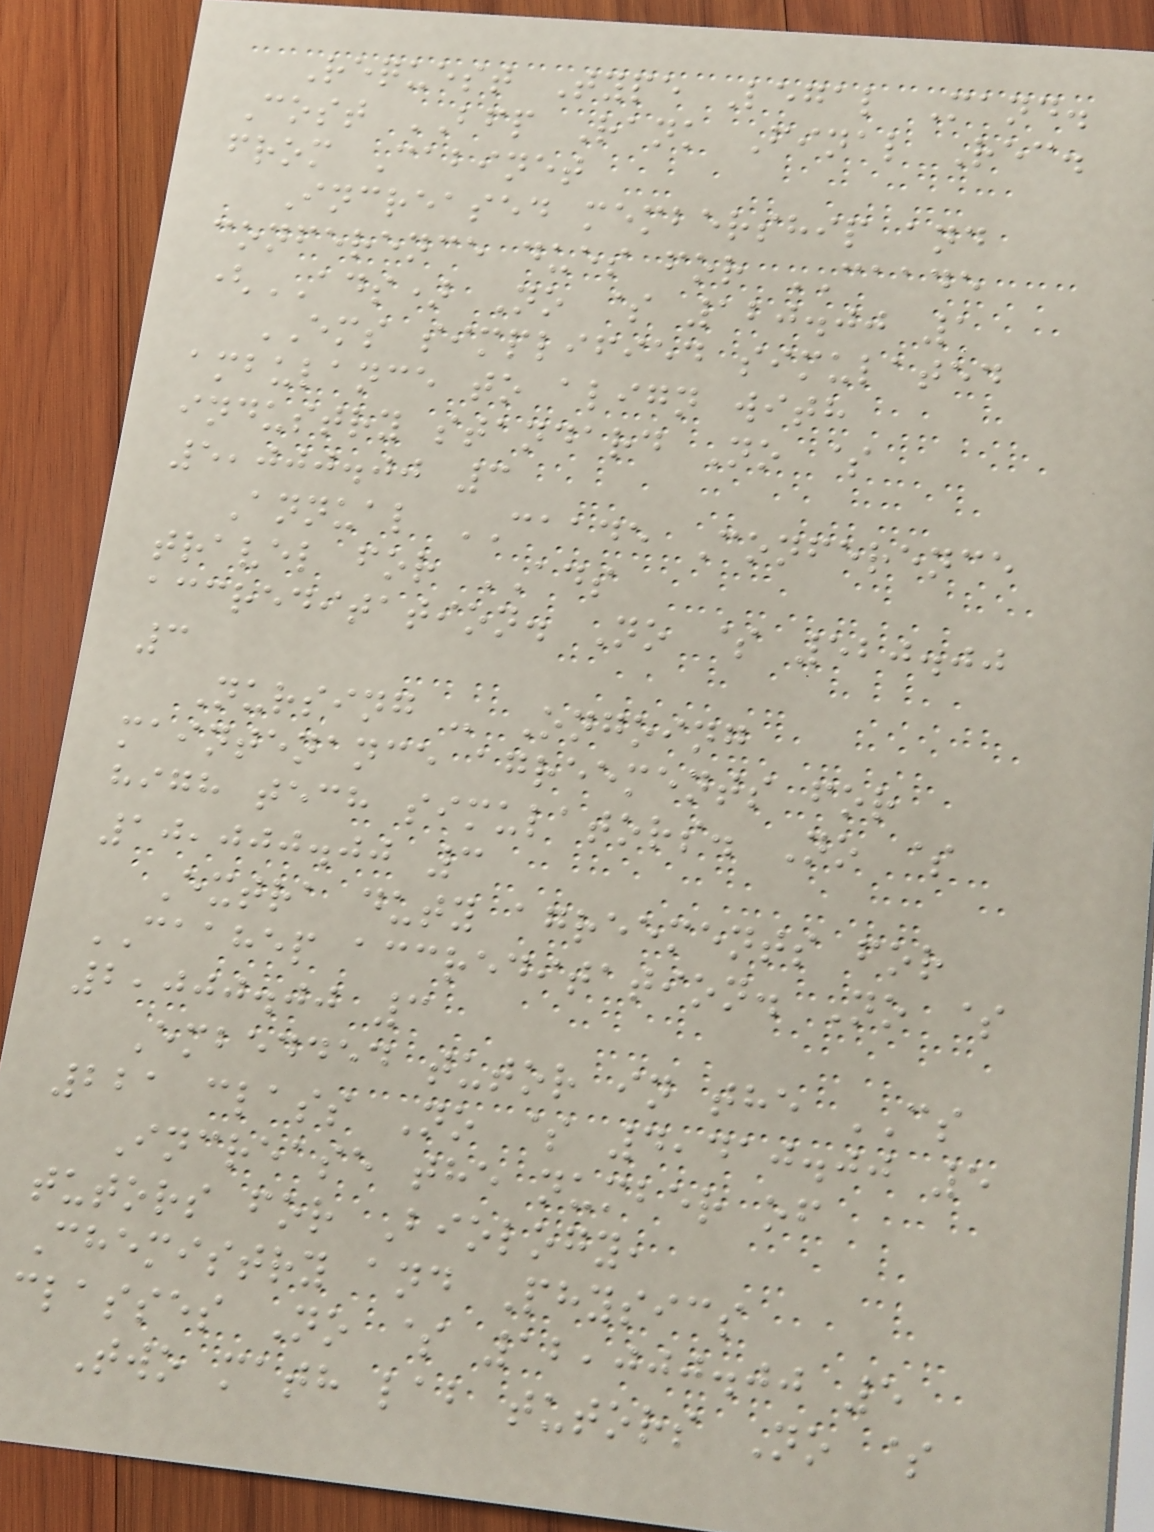Request Type Legal Mand.
Cost BFP Rank Final Rec.
from Cabinet
Increased membership and
conference dues for CAADE
(ADS) No $ 120.00 1
EMS simplified simulated
ambulance to align with
industry standard No $
5,000.00 3
Annual CAADE Conference
travel for ADS
accreditation. No $ 520.00
3
Nursing - Ongoing
maintenance agreements for
high tech simulators. No $
10,000.00 3
Extra duty agreements for
CAAHEP accreditation. No $
2,000.00 3
Embedded tutor in the CS
221 class No $ 4,410.00 5
Increase the number of
tutors for Biology,
Chemistry and Physics
classes No $ 12,000.00 5
Two math lab tutors No $
